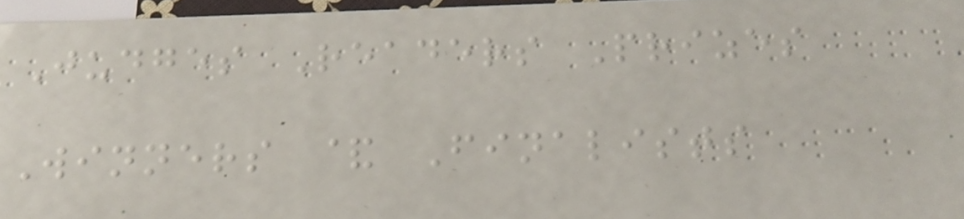Judges Readers Prizes
Winners & Finalists
